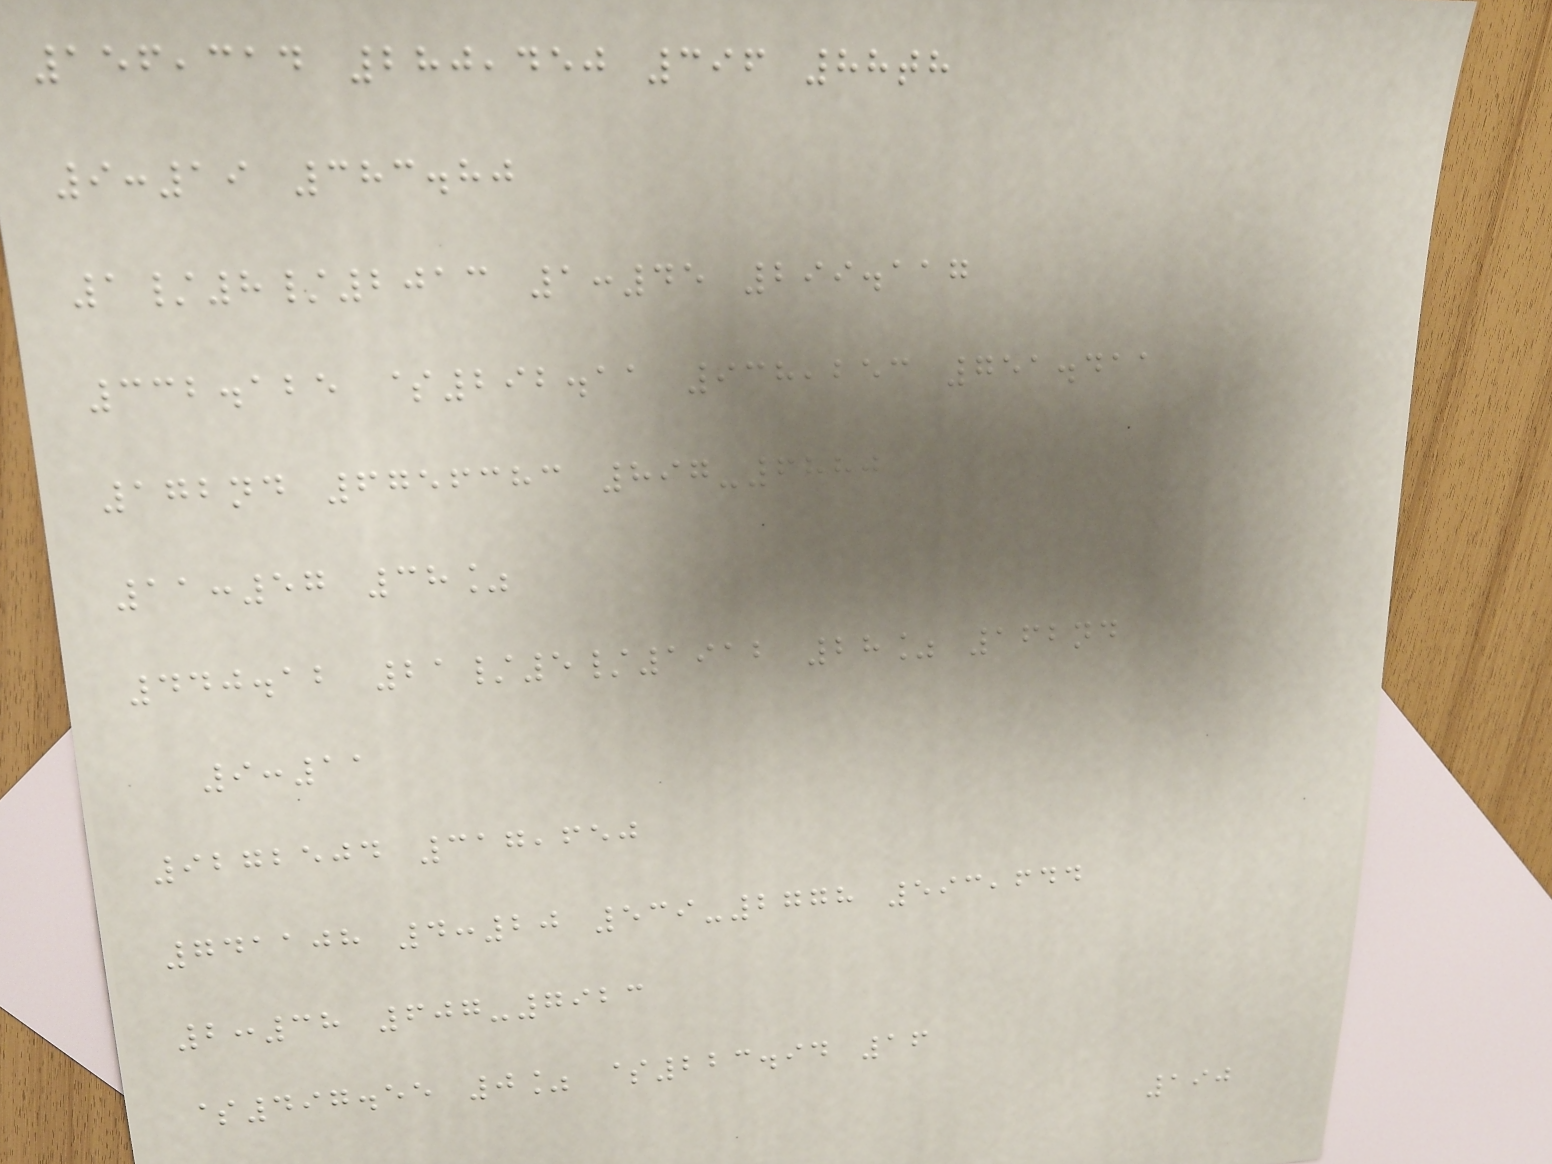156,314 280,450 396 88th
9:19 383.80
1/8/2013 1:45 299.117
332.125 $292.11 938,253 751.411
172nd 6756383 897-6880
11:57 38%
440.12 21/5/1912 28% 162nd
9:11
9272504 317,650
741108 4:20 539-2778 593,644
2:38 607-7923
$497.55 0% $223.94 16
190
